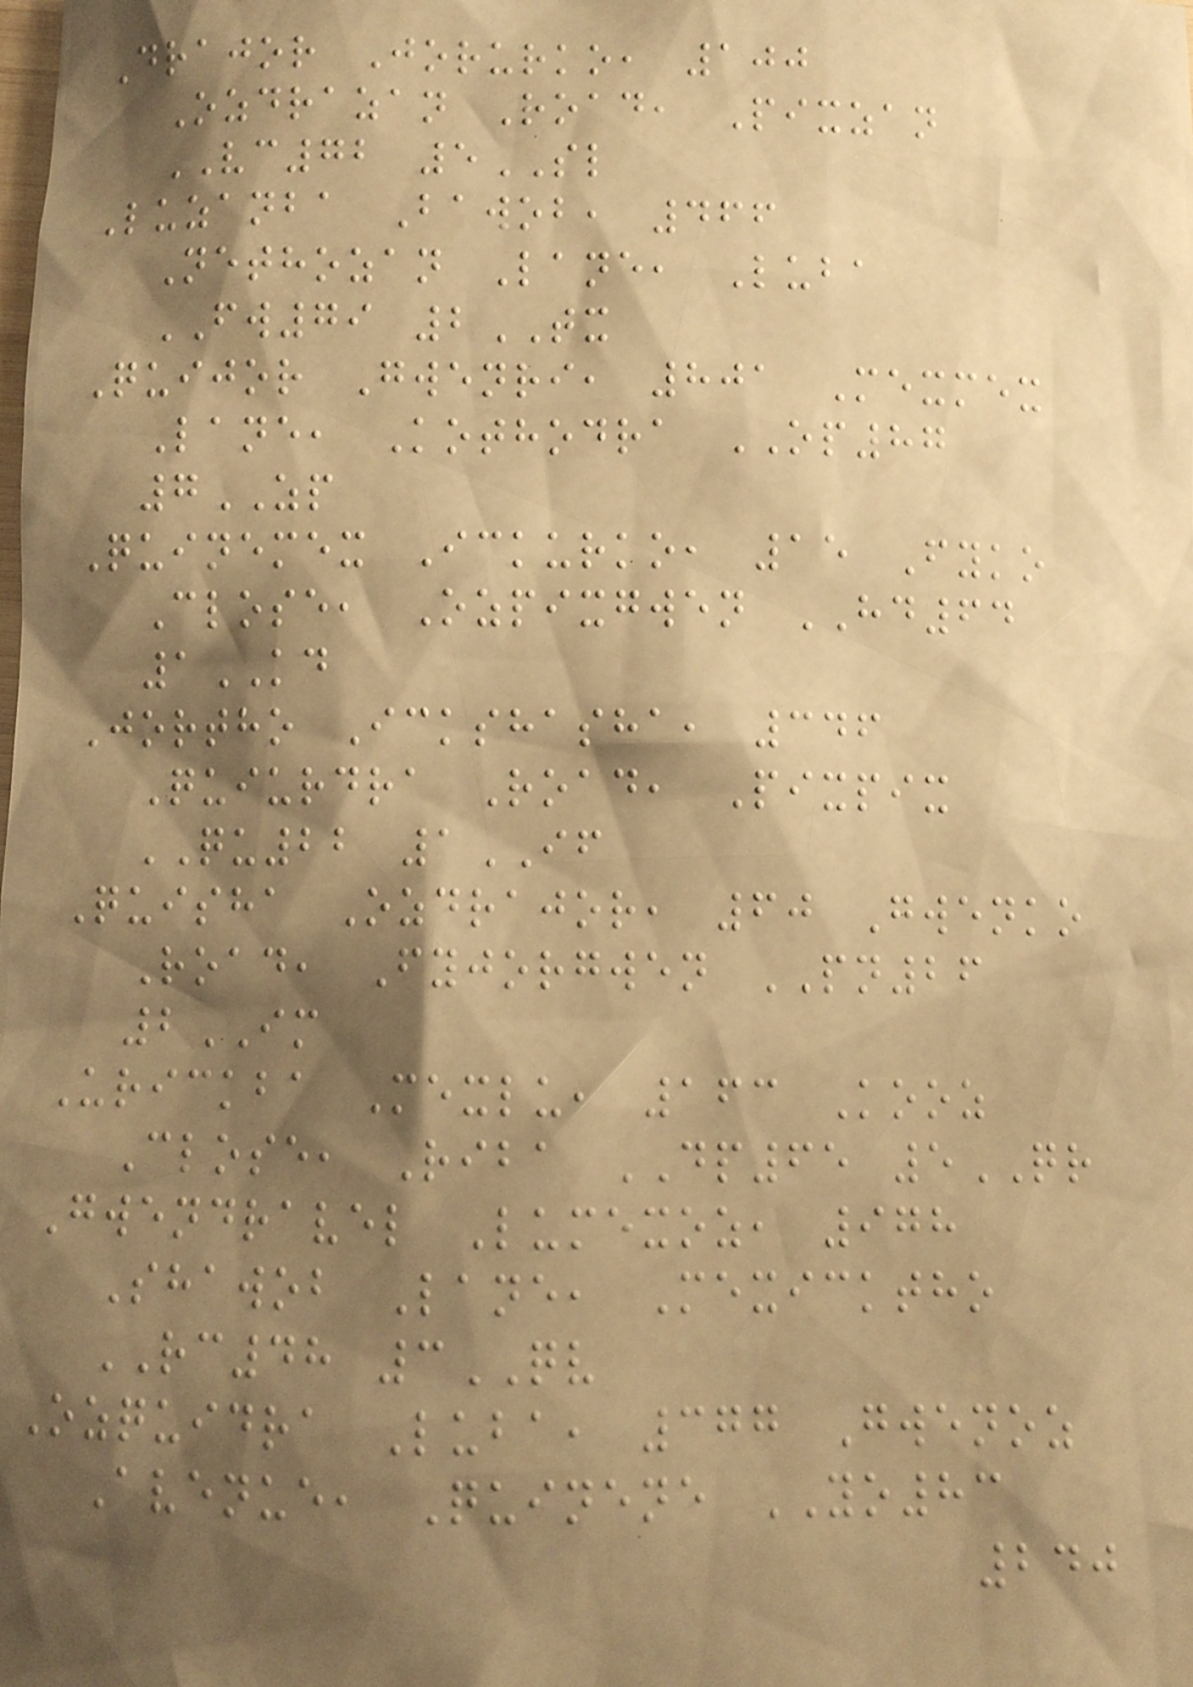Drajor Jorurko, 100
Ozdrazan Road, Pixzan
VC72 5SL
Luzanba Bawob, 466
Nethozan Lane, Luba
FW79 2TX
Quijor Gwenri, 801 Mexmex
Lane, Kothodra OP87
7ZP
Quinemex Ickurko, 15 Fyko
Close, Ozpixgwen HD64
1KD
Jortho Ickshasha, 346
Quiurdra Road, Pixpix
QU22 1IF
Quisha Ozdrajor, 60 Gwenko
Road, Fyjorgwen PN26
2IM
Urickba Mexlu, 163 Kooz
Close, Riba DP65 5QR
Gwendravel Lumexoz, 978
Shawob Lane, Mexicktho
RC48 3QV
Ozquidra Luba, 377 Gwenoz
Avenue, Quinene YO83
240
